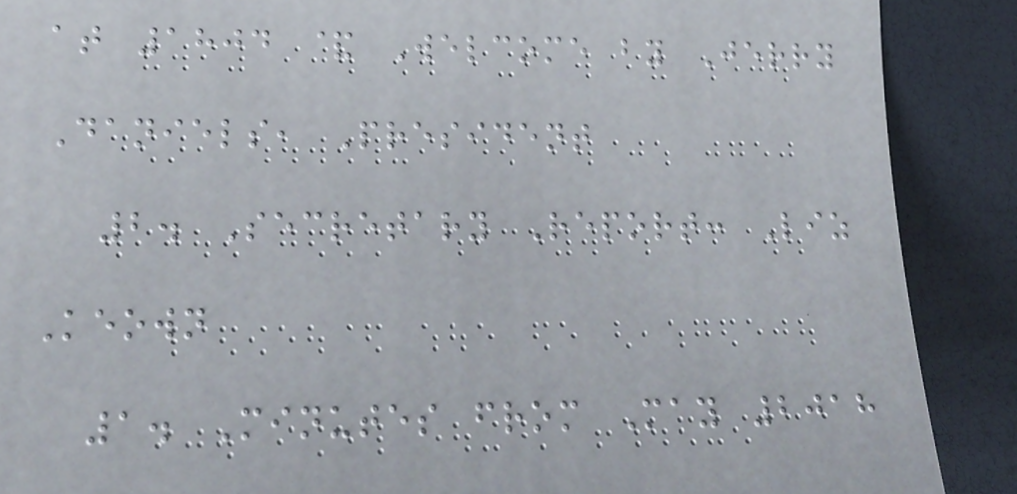at 1804 & Welcome by Jerry
Daniels, President
2. Secretary Report: Liz
Keown
1. Minutes from May 2018
